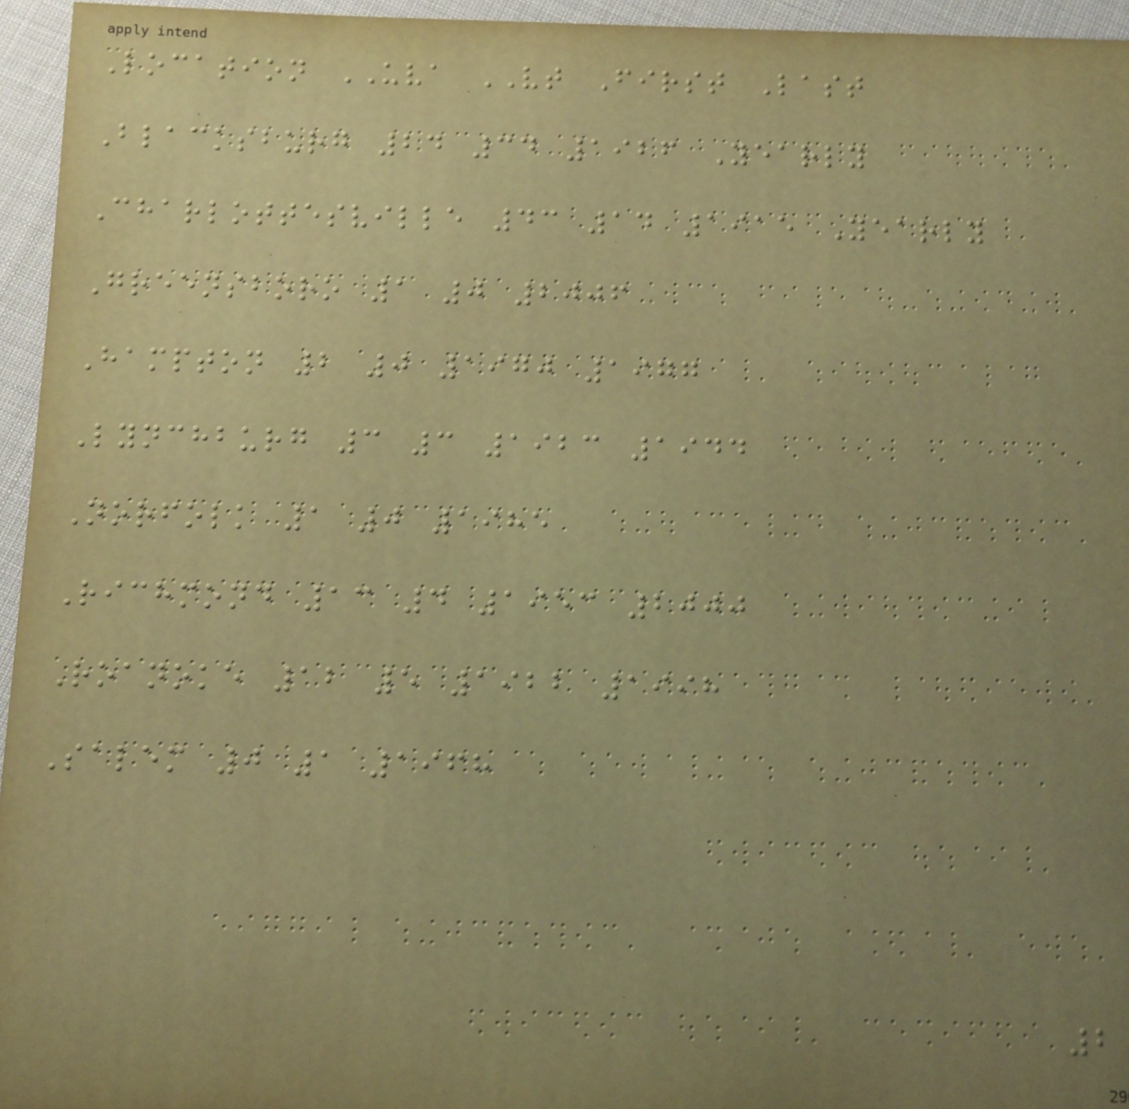Location UVA VT First Last
Blacksburg 24 34 1926 Yearly
Charlottesville 43 14 1915 Yearly
Greensboro 1 0 2006
Hampton 2 0 1970 1977
Lynchburg 3 3 1923 1944
Norfolk 1 0 1985
Richmond 13 4 1953 2000
Roanoke 12 5 1922 1998
Salem 0 1 1968
2
